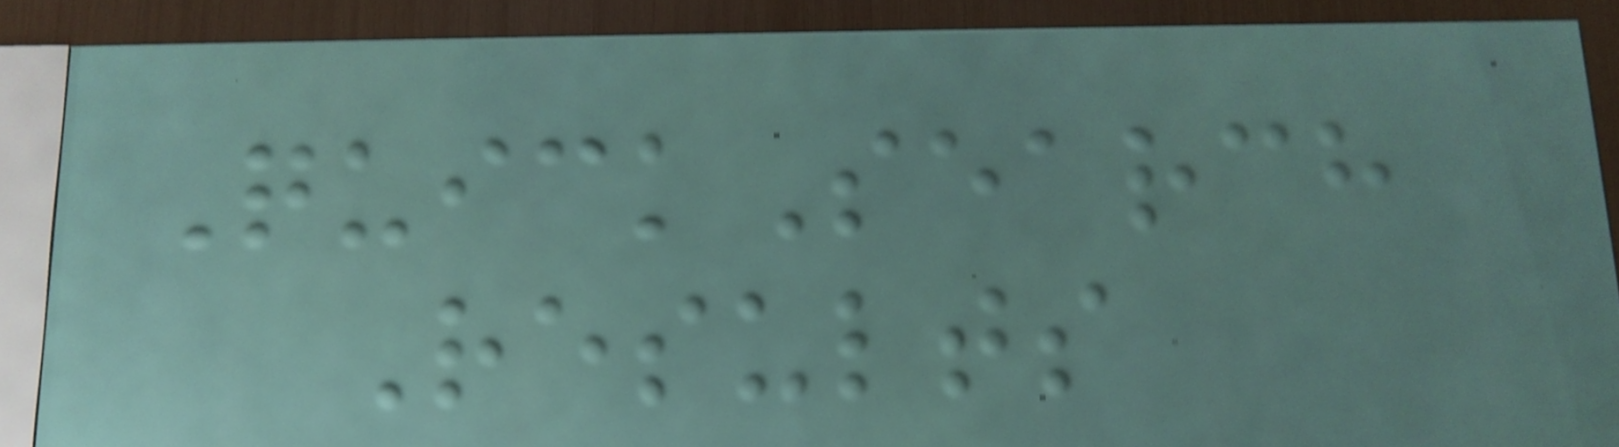QuickSearch
Results
